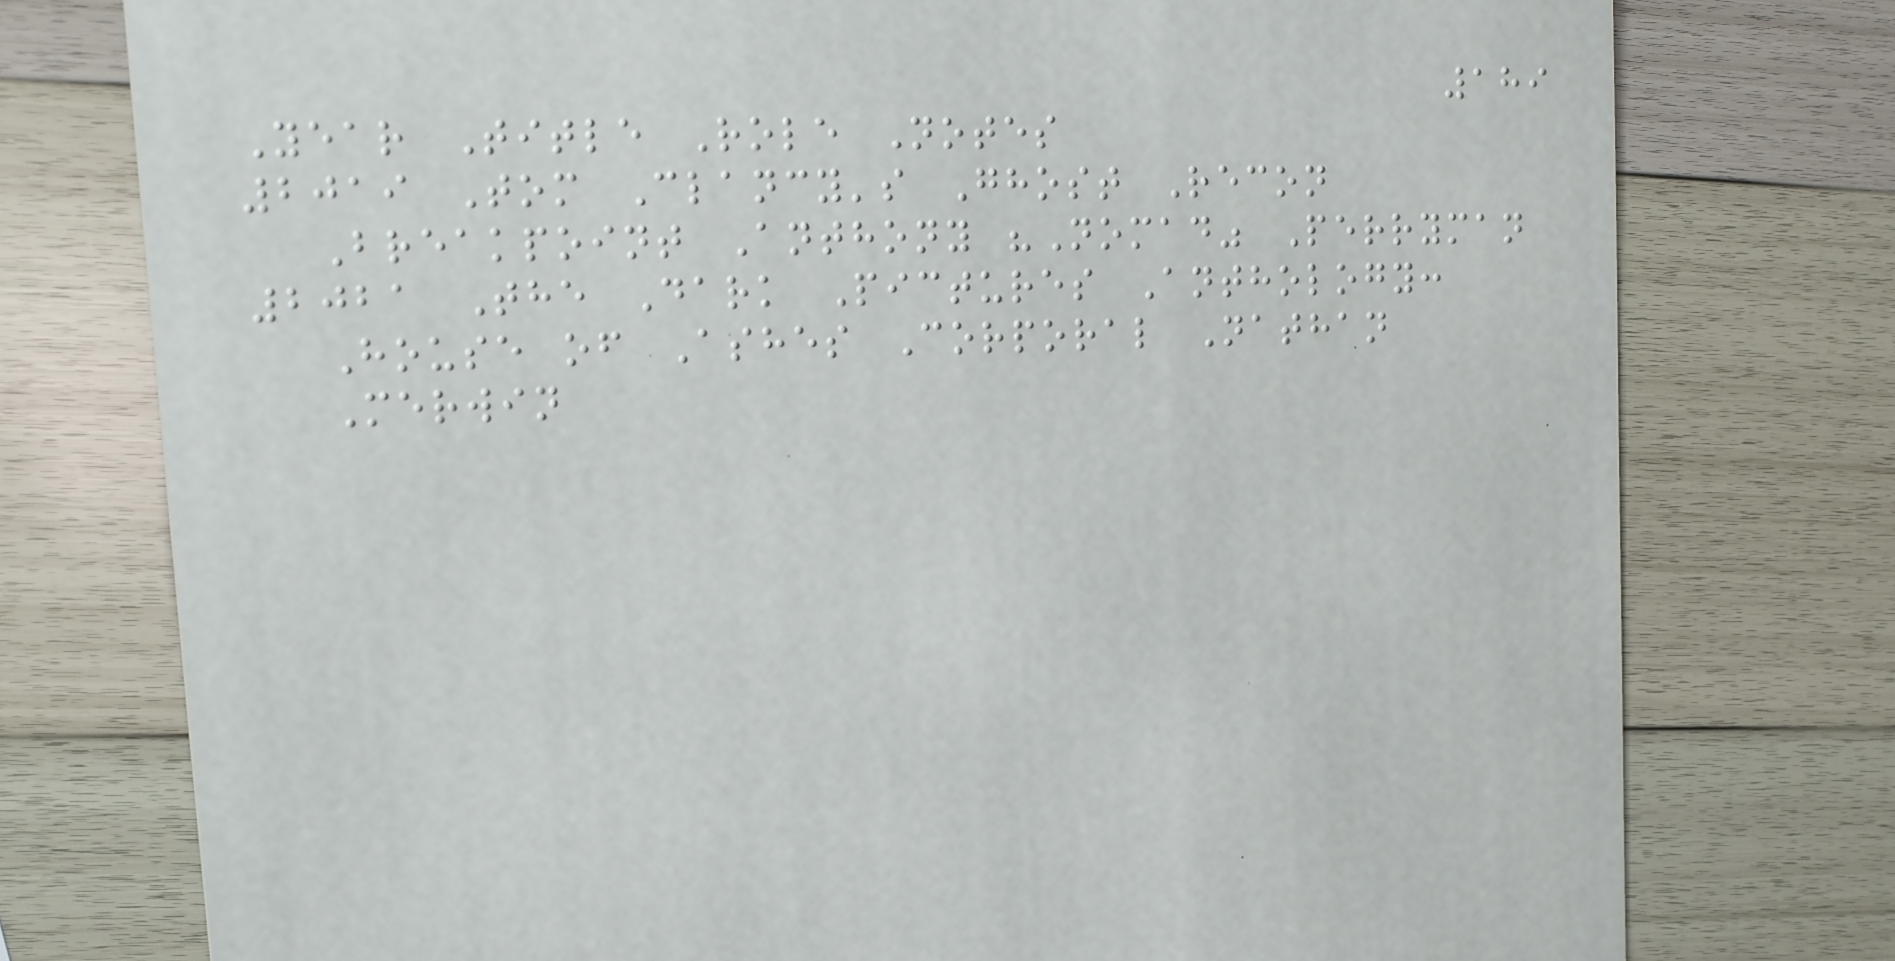189
Year Title Role Notes
2019 Tom Clancy's Ghost Recon
Breakpoint Anthony "Nomad" Perryman
2021 The Dark Pictures Anthology:
House of Ashes Corporal Nathan
Merwin
